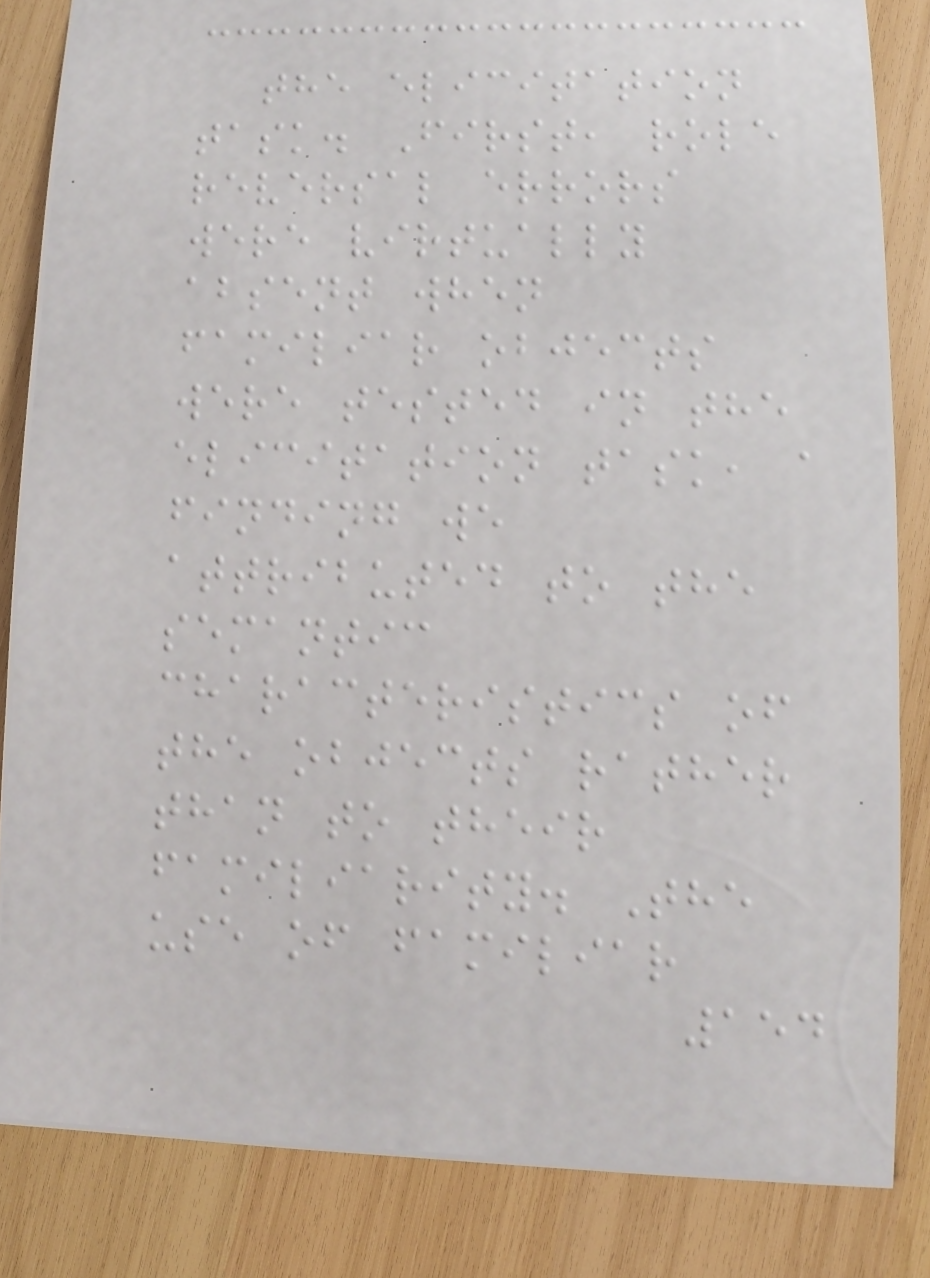the elicitation
task. First, role
reversal errors
were virtually
absent when
familiar objects
were tested in the
elicitation task, a
finding we
attributed to the
semantic
characteristics of
the objects rather
than to their
familiarity. The
use of familiar
154
